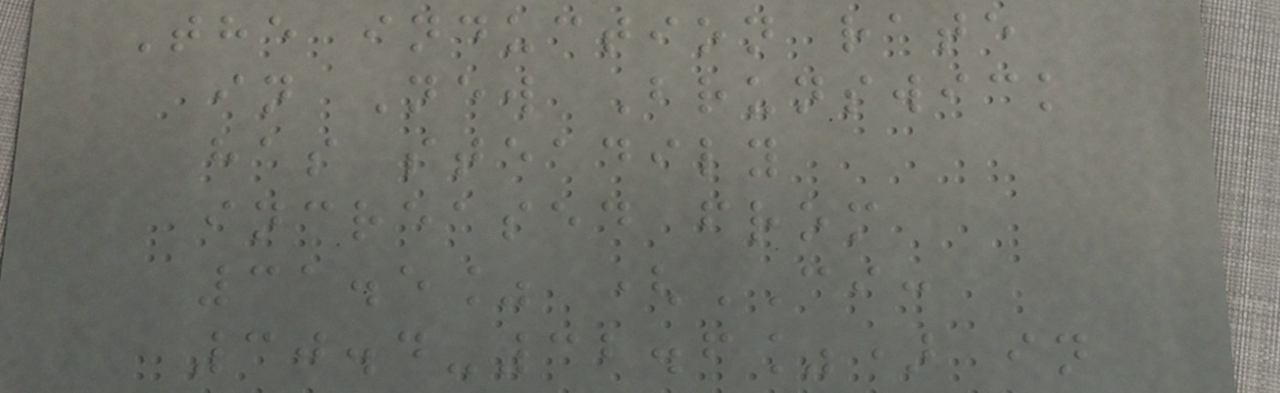The induction rate
in New Brunswick
has steadily
increased from
31.5% (CI:
30.4-32.6%) in
